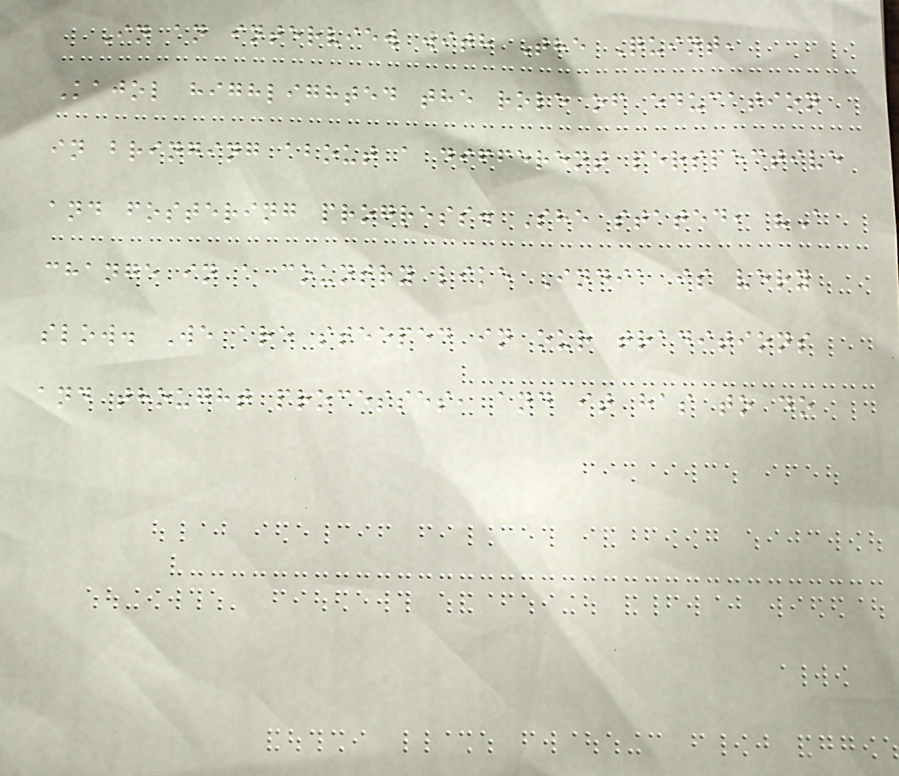In an interview with The Quint,
Kajol highlighted the role of education
in bringing about a different perspective
and fostering progress. She stated, "A
change in a country like India is very
slow. We are steeped in our traditions
and thought processes, and it has to do
